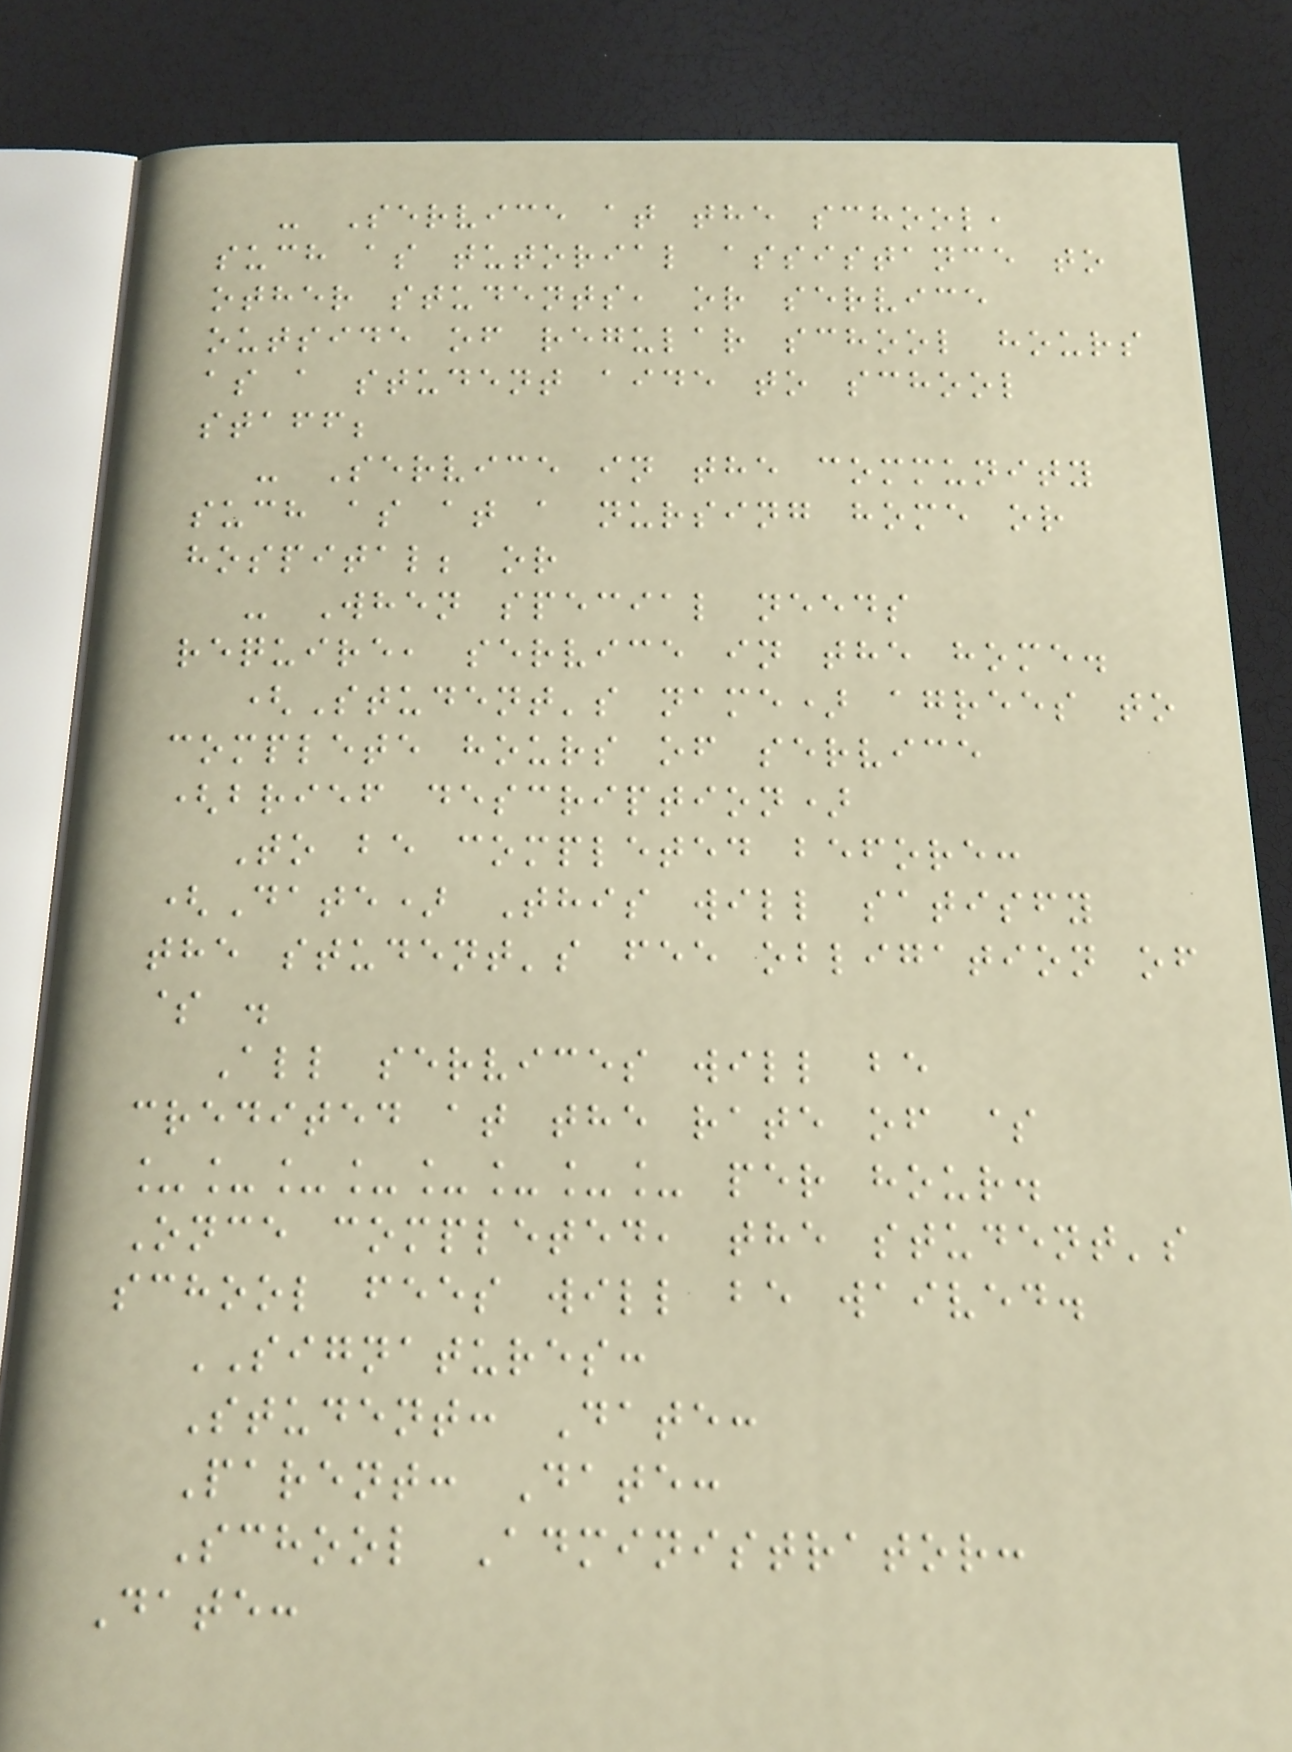- Service at the school,
such as tutorial assistance to
other students, or service
outside of regular school hours
as a student aide to school
staff;
- Service in the community
such as at a nursing home or
hospital; or
- When special needs
require, service in the home.
(Student's name) agrees to
complete hours of service
(brief description)
To be completed before:
(Date) This will satisfy
the student's fee obligation of
$ .
All services will be
credited at the rate of $
________ per hour.
Once completed, the student's
school fees will be waived.
SIGNATURES:
Student: Date:
Parent: Date:
School Administrator:
Date:
